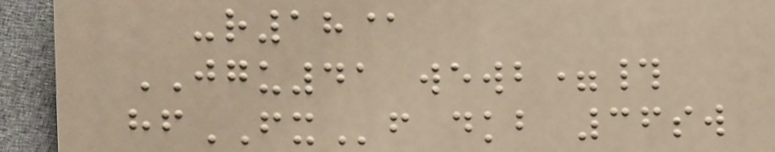-r18@
JGU41 wewb=#
hfFXf dkb 36sw
